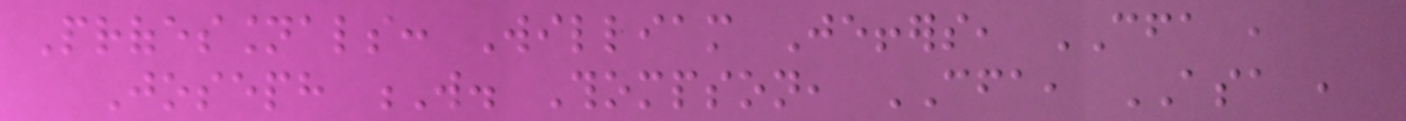Professionals: William Jeffers, CFA ,
Joseph W. Thompson, CFA, ASA ,
